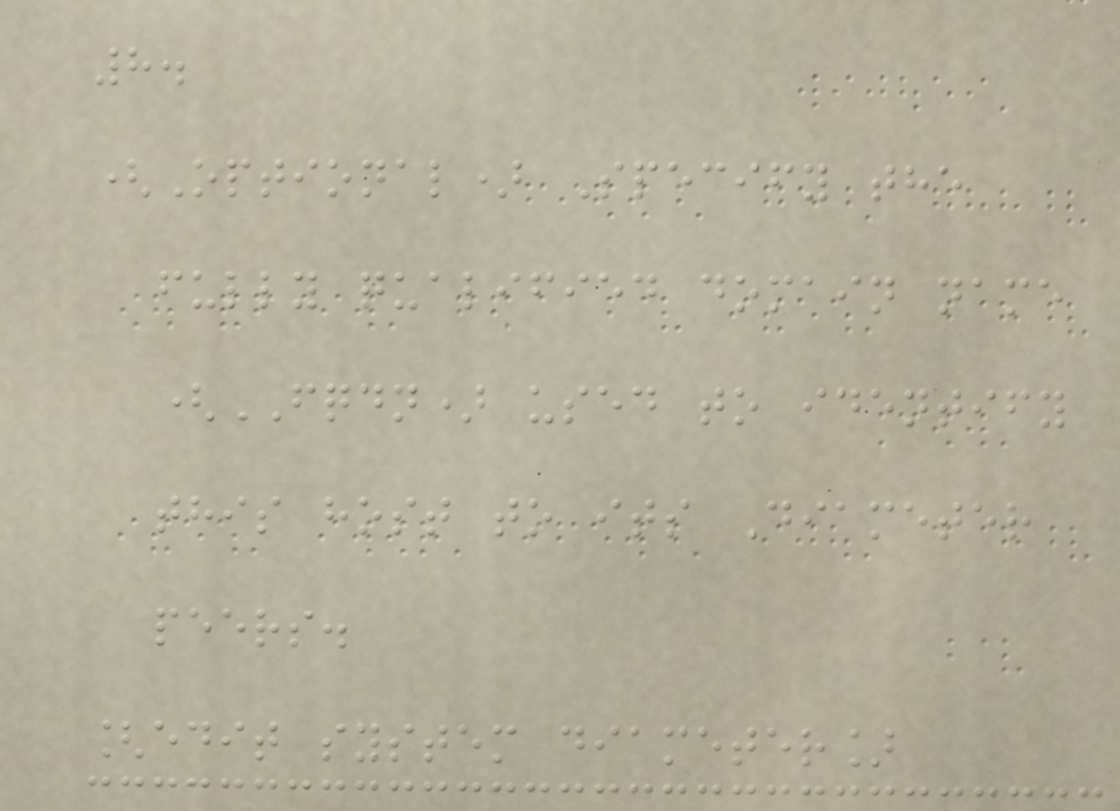8.
(Optional) Specify the
fully qualified domain name
(FQDN) used to identify
this host to its Diameter
peers.
[edit system diameter]
